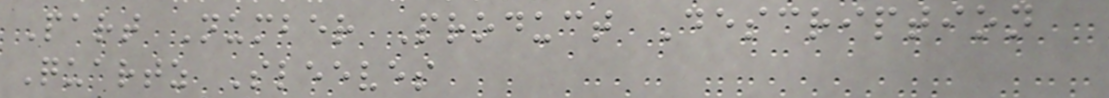Part Number Product Description
Quartz Sleeves
